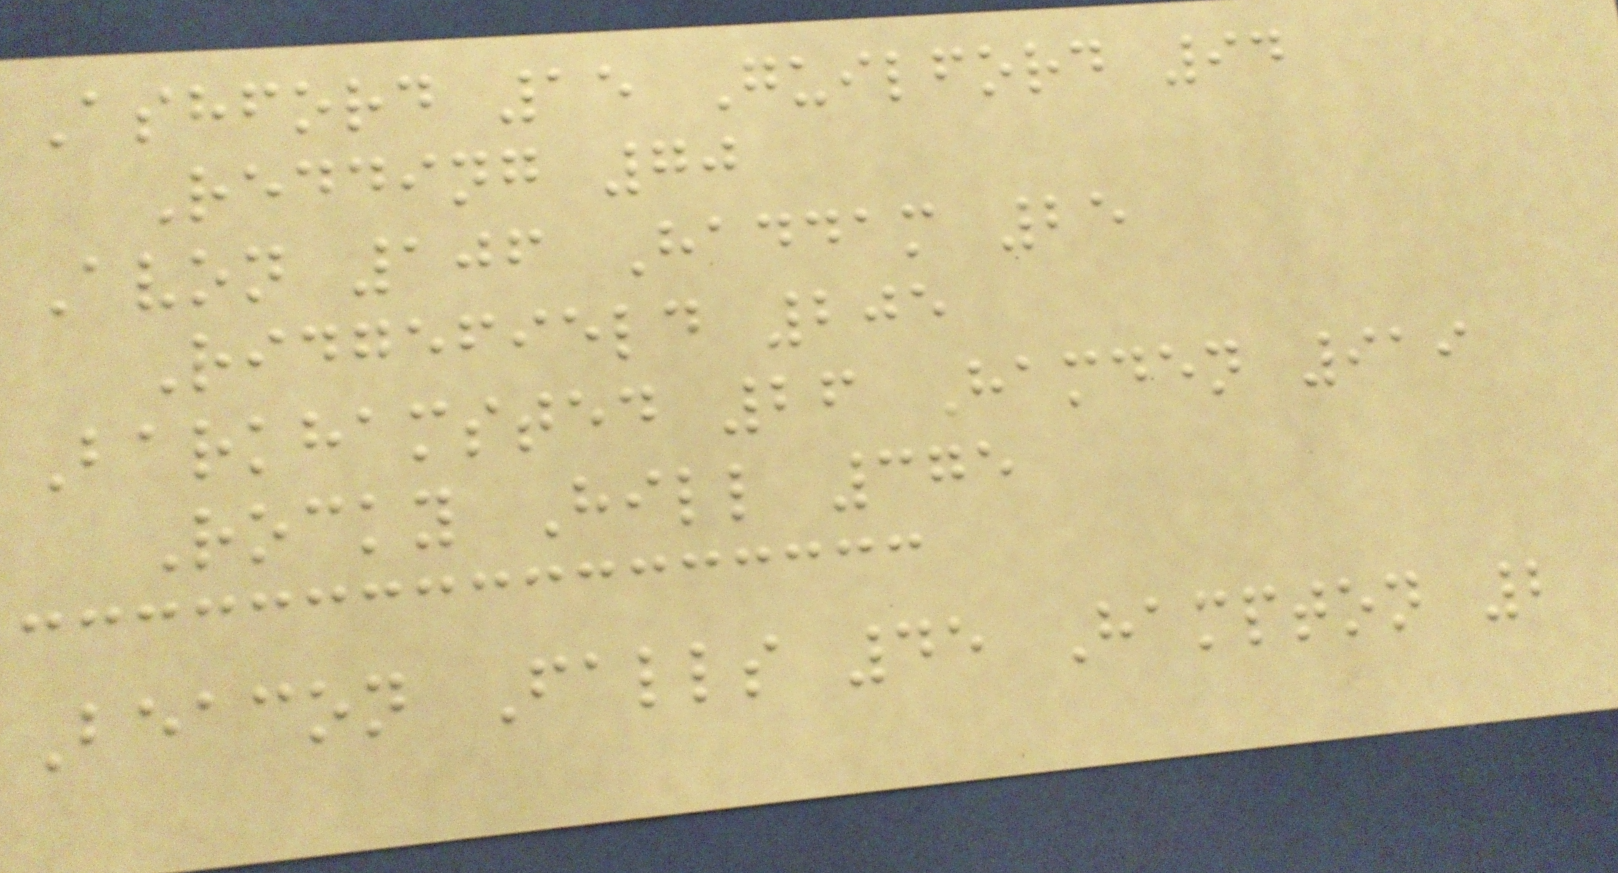Ashford 15 Guilford 94
Redding 70
Avon 106 Haddam 25
Ridgefield 205
Barkhamsted 26 Hamden 919
Rocky Hill 375
Beacon Falls 45 Hampton 2
